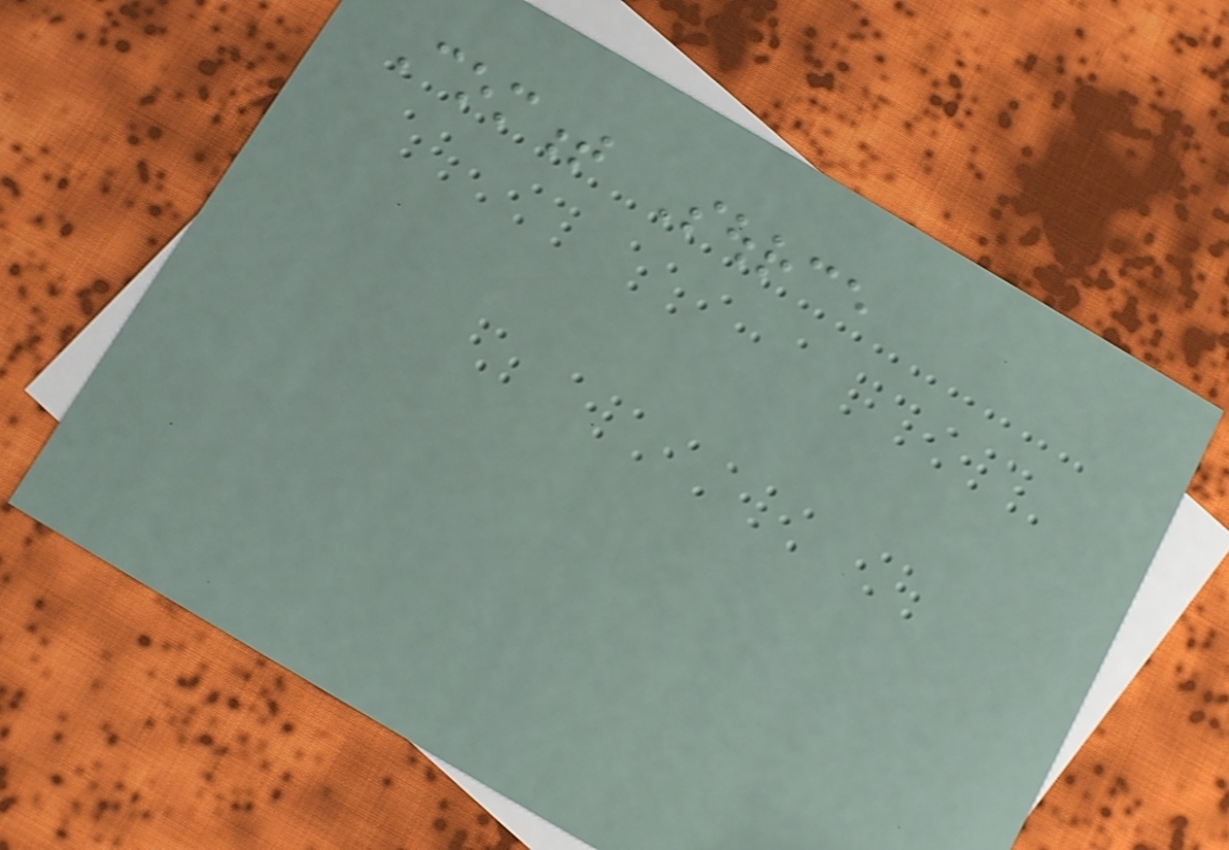Comment Source
